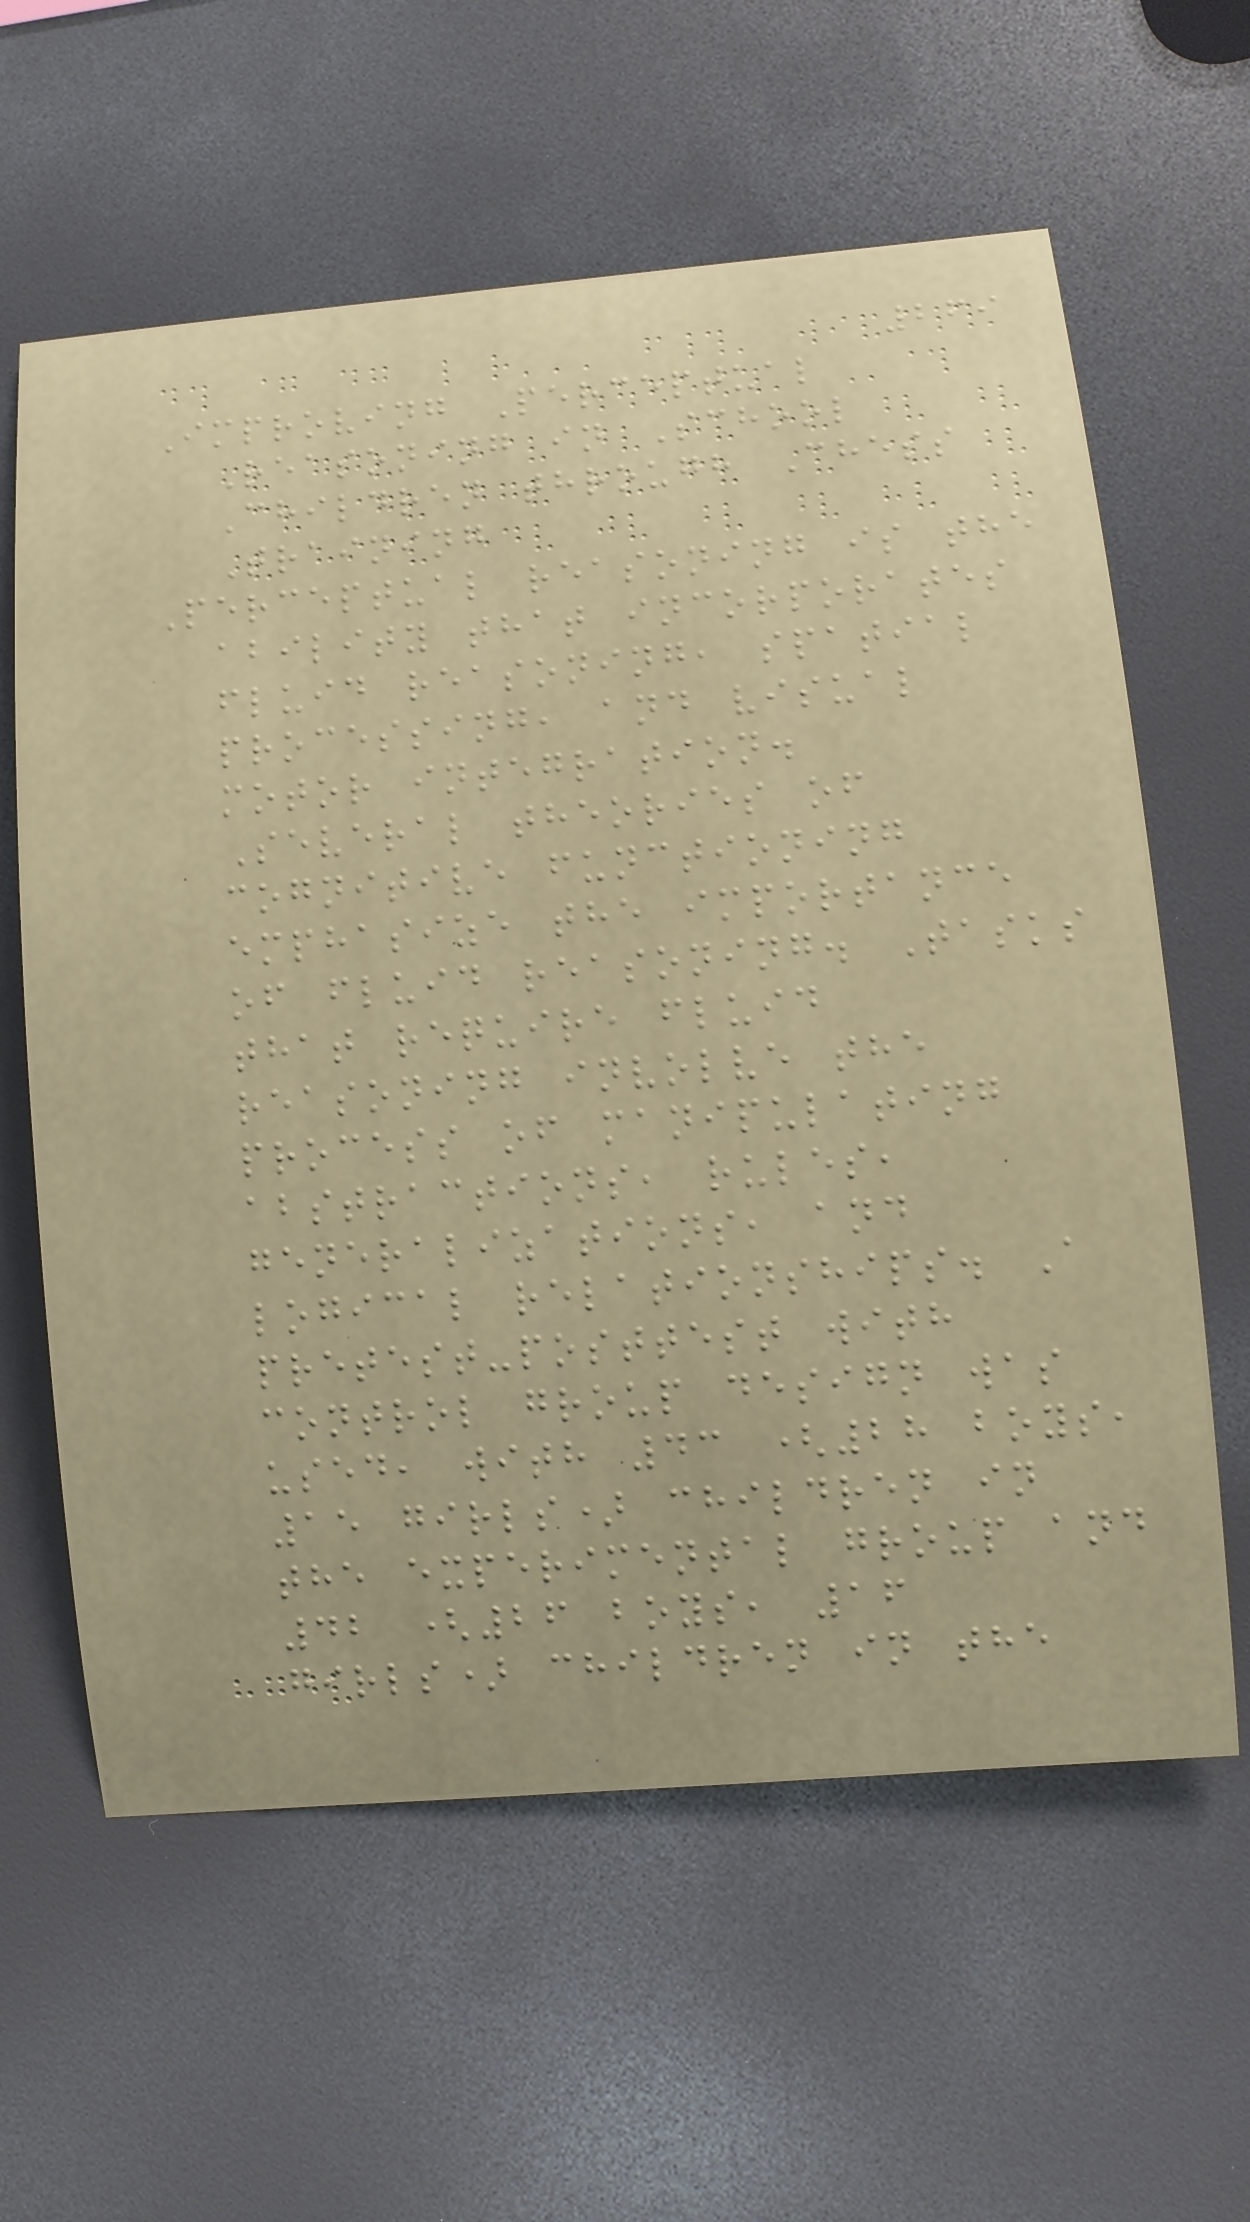269
Improving Perceptual
Reasoning in School
Children through Chess
Training
Perceptual reasoning is the
ability that incorporates
fluid reasoning, spatial
processing, and visual
motor integration.
Several theories of
cognitive functioning
emphasize the importance
of fluid reasoning. Tasks
that require fluid
reasoning involve the
process of manipulating
abstractions, rules,
generalizations, and
logical relationships. A
pretest-posttest with
control group design was
used, with 43 (28 boys,
15 girls) children in
the experimental group and
42 (26 boys, 16
girls) children in the
